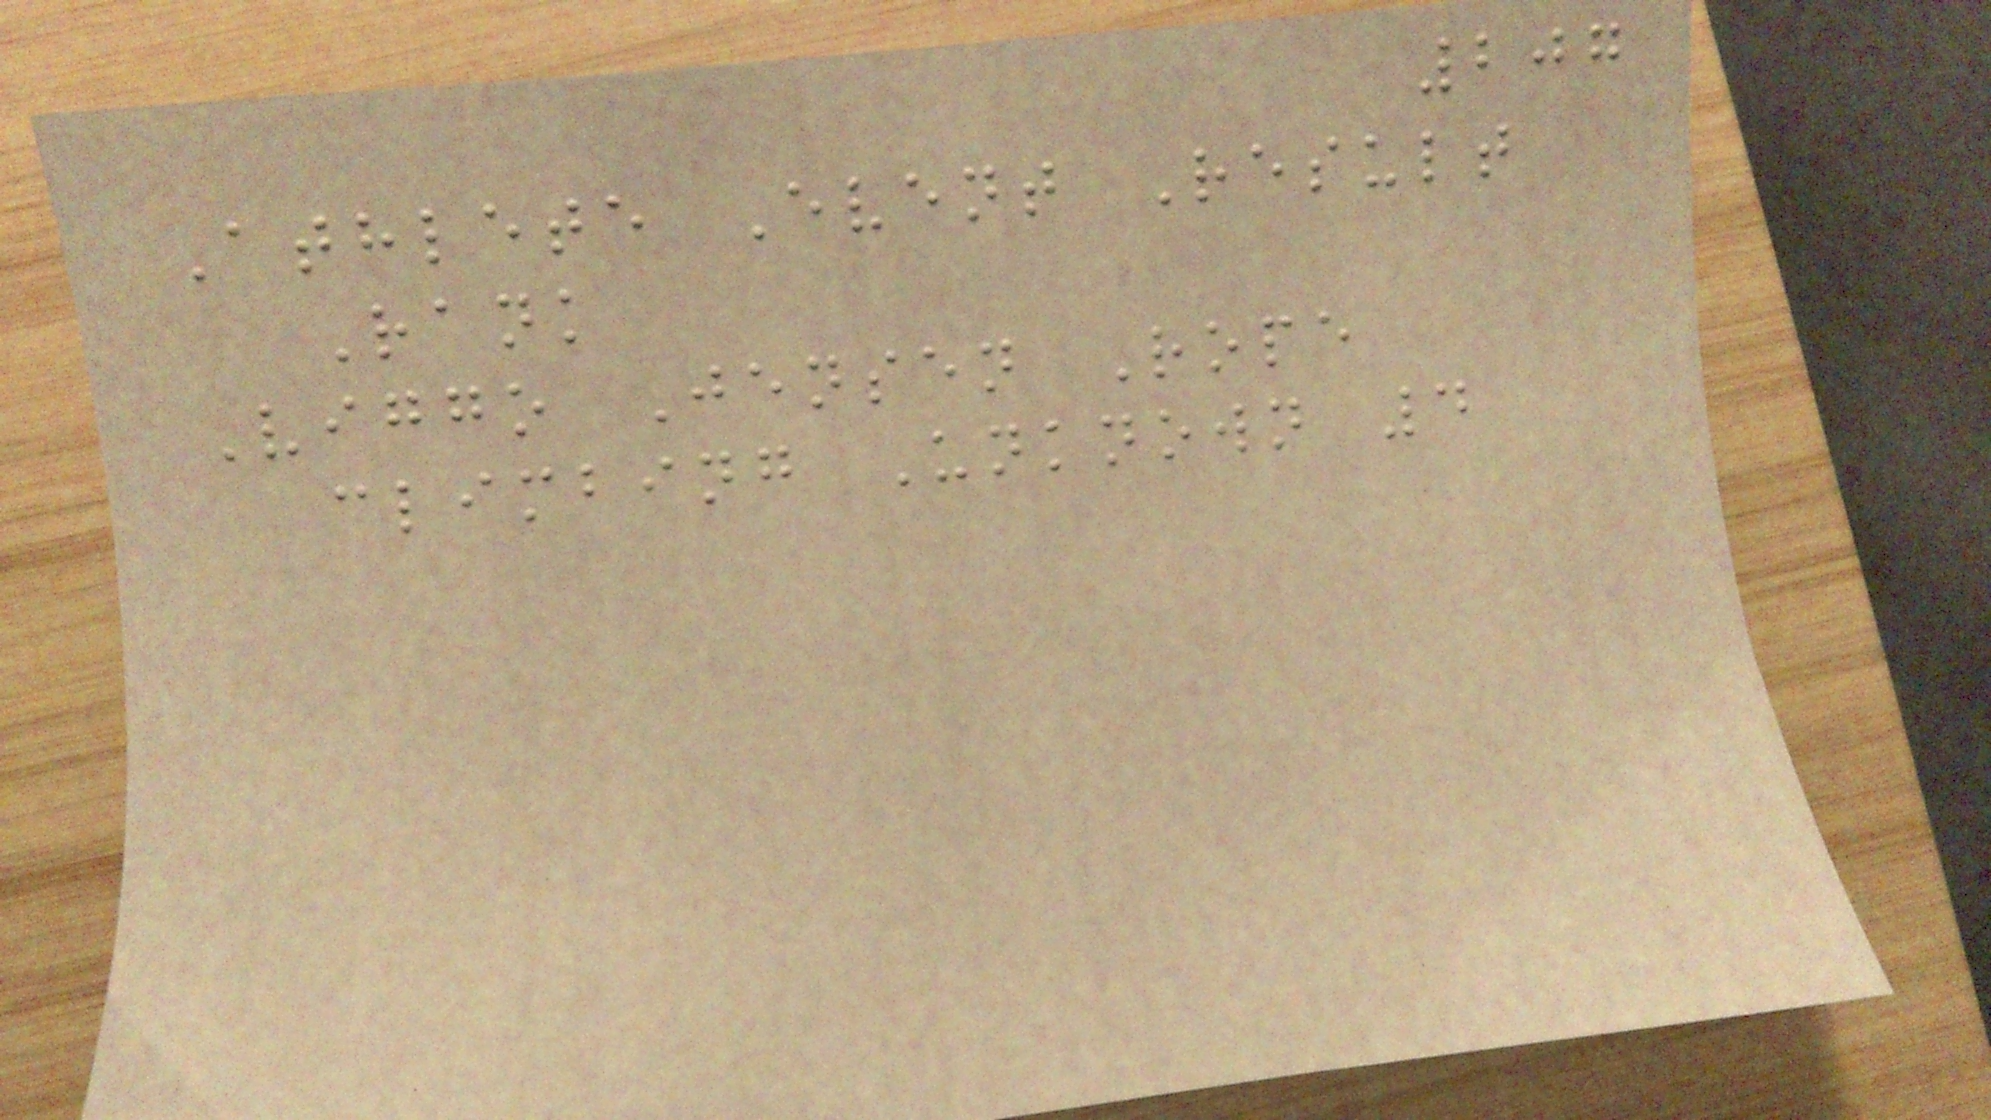207
Athlete Event Result
Rank
Viggo Jensen Rope
climbing Unknown 4
